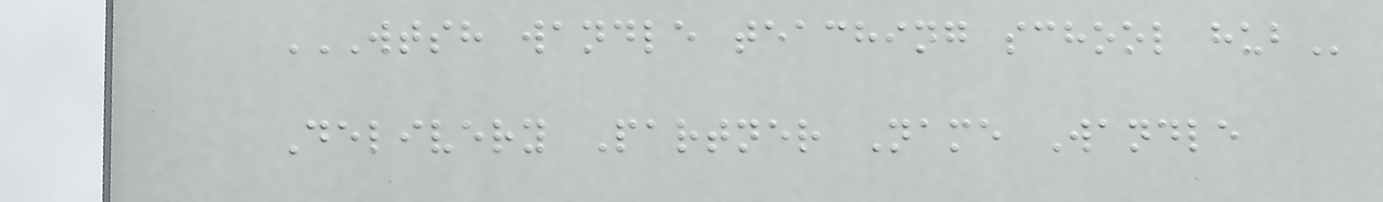WTSH WANDLE TEACHING SCHOOL HUB
Delivery Partner Name Wandle
